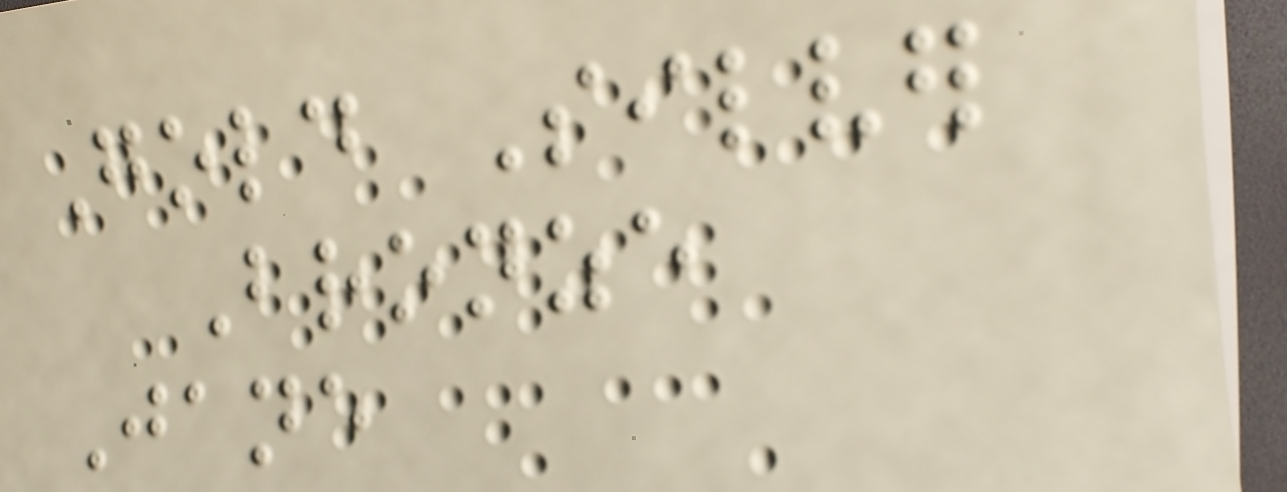Gold Silver
Bronze
Jane
